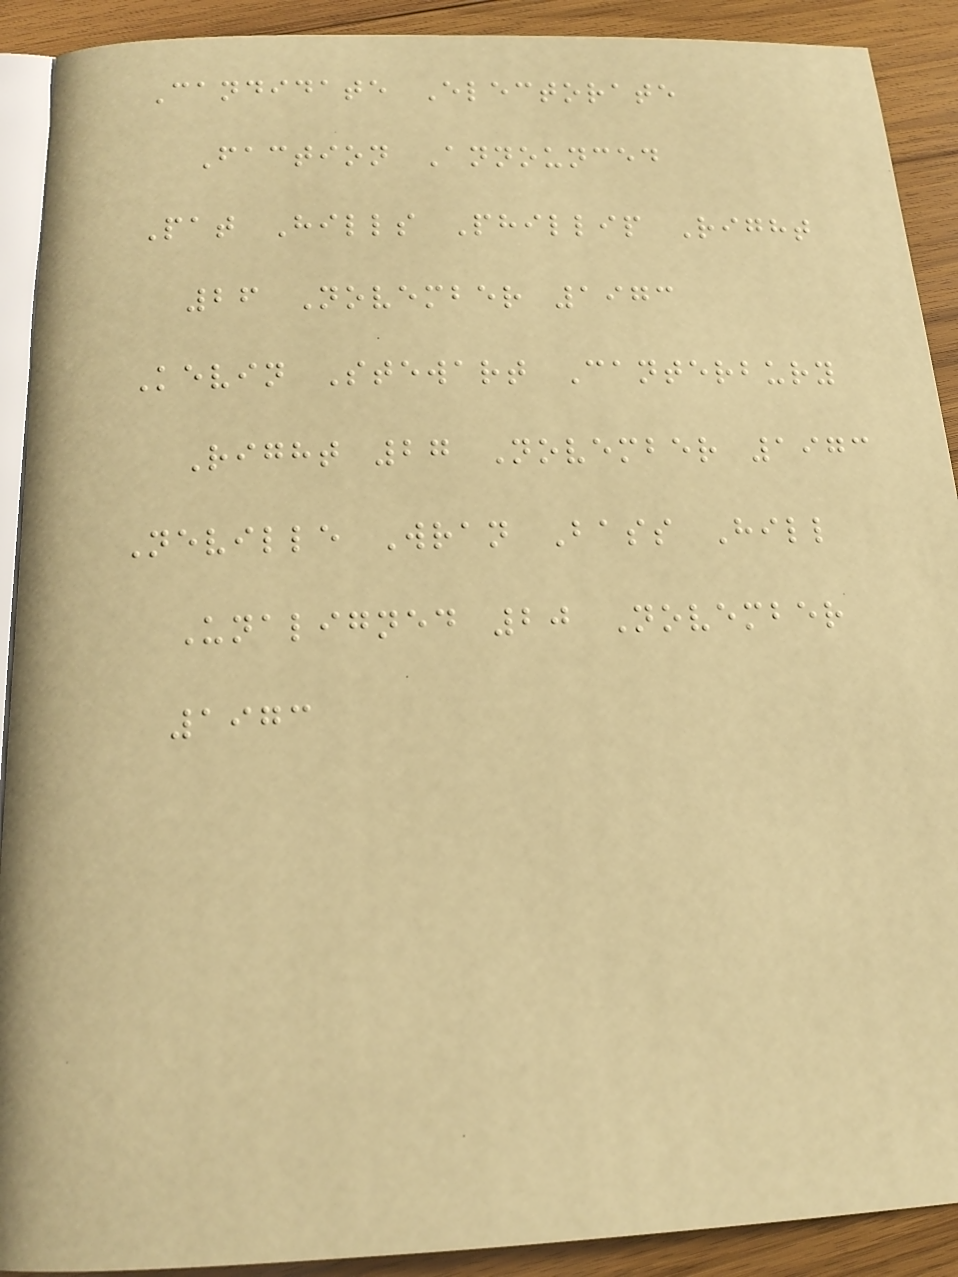Candidate Electorate
Faction Announced
Pat Hills Phillip Right
26 November 1973
Kevin Stewart Canterbury
Right 27 November 1973
Neville Wran Bass Hill
Unaligned 20 November
1973
